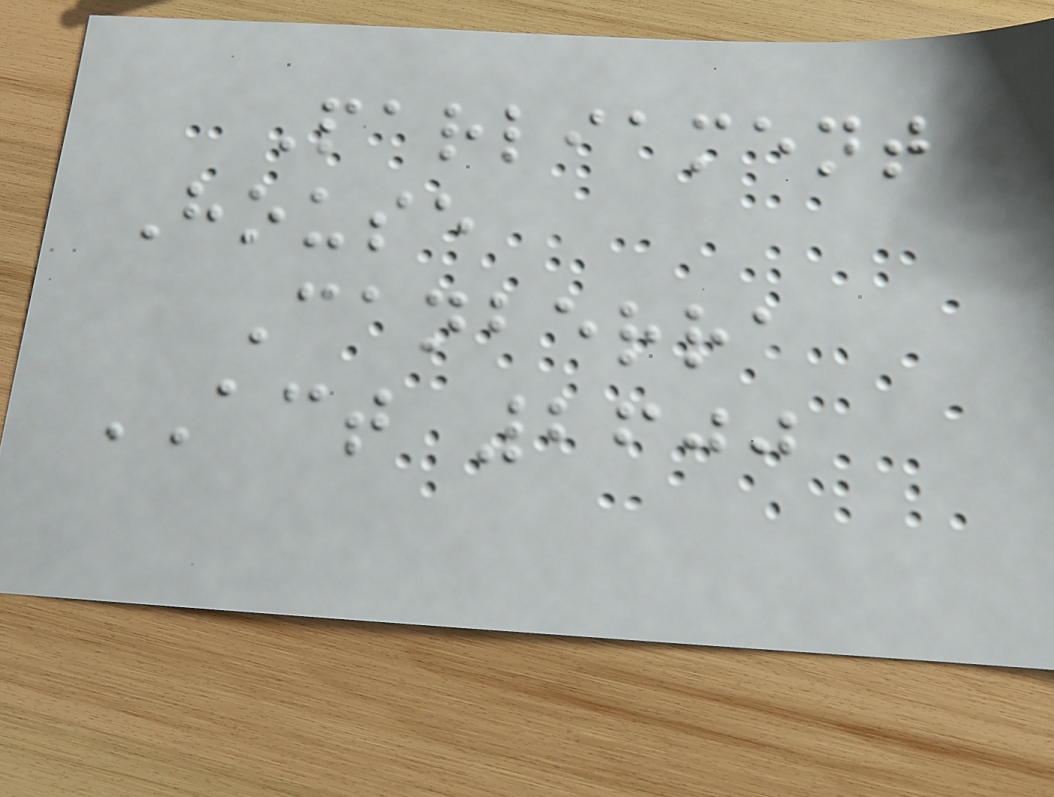Parliament
House
Canberra
ACT 2600
